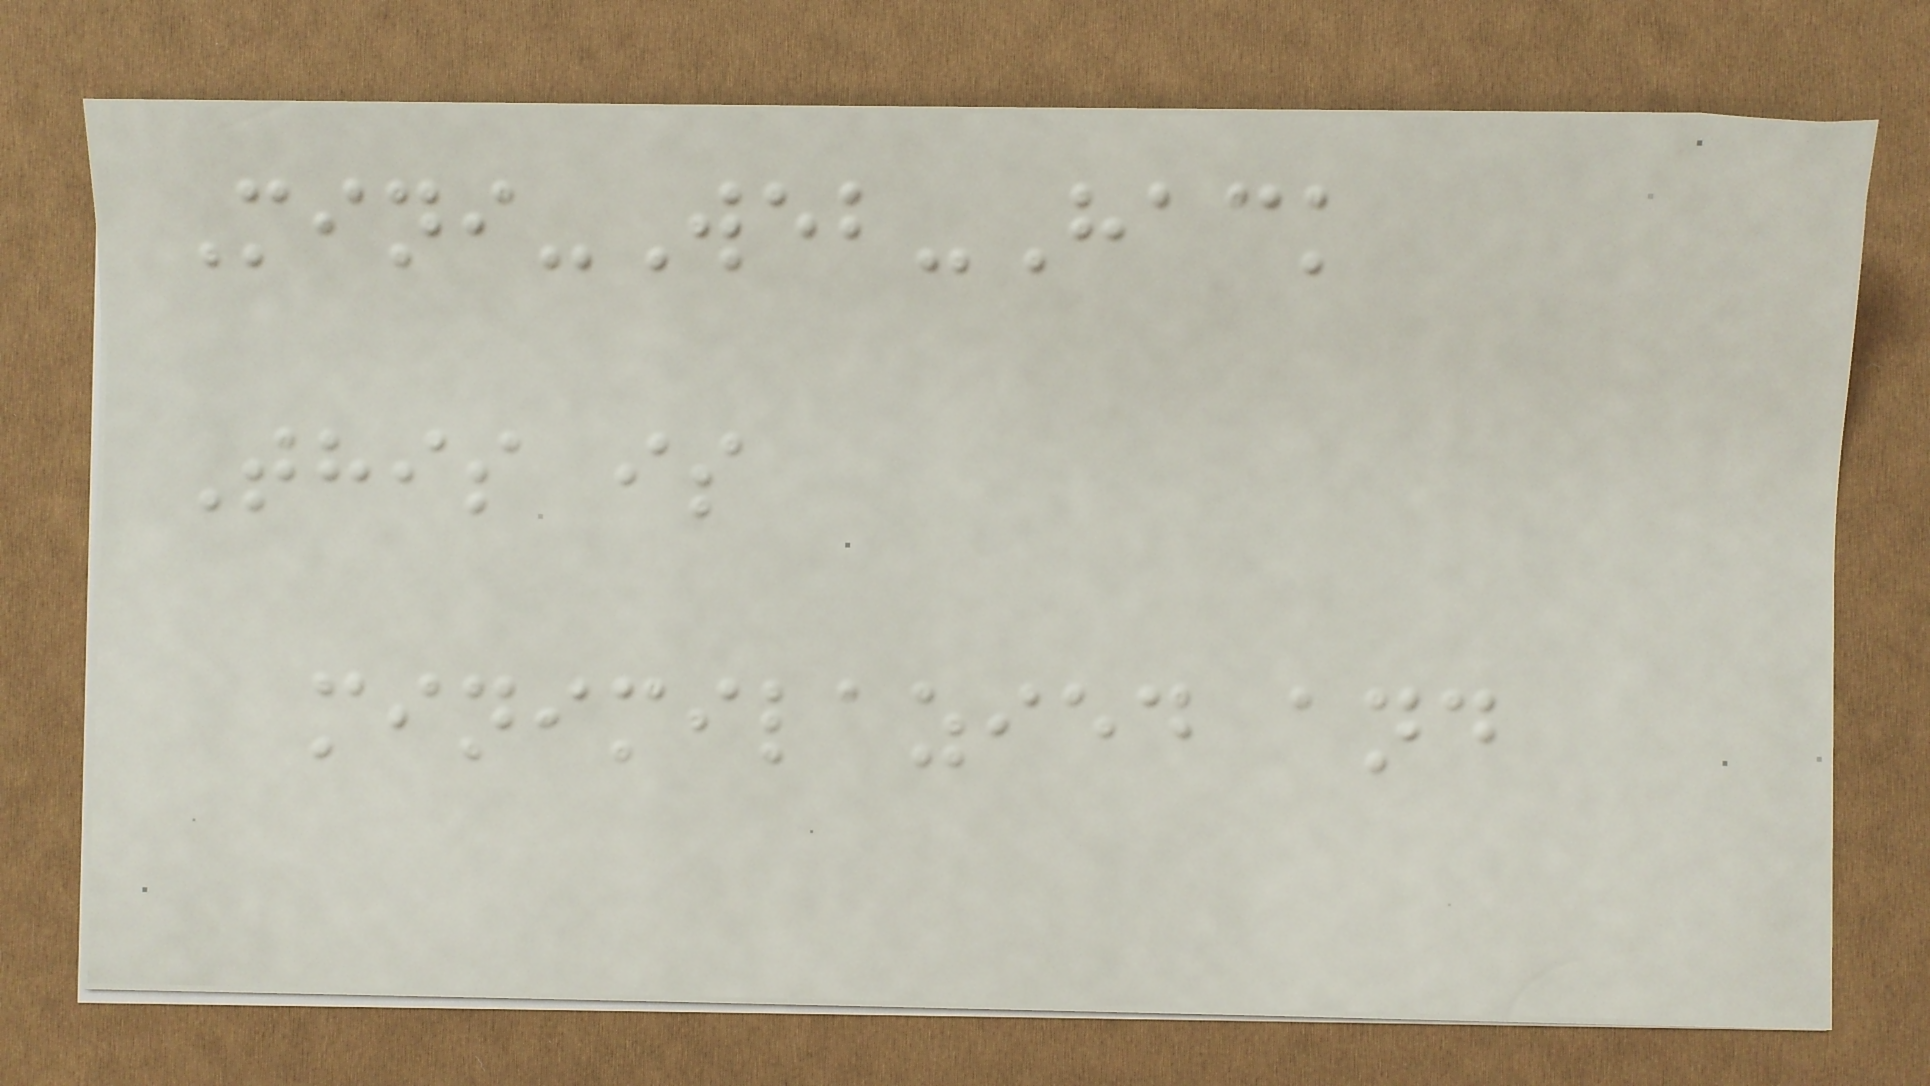Mini-Web-Hack
This is
minimilazied and
